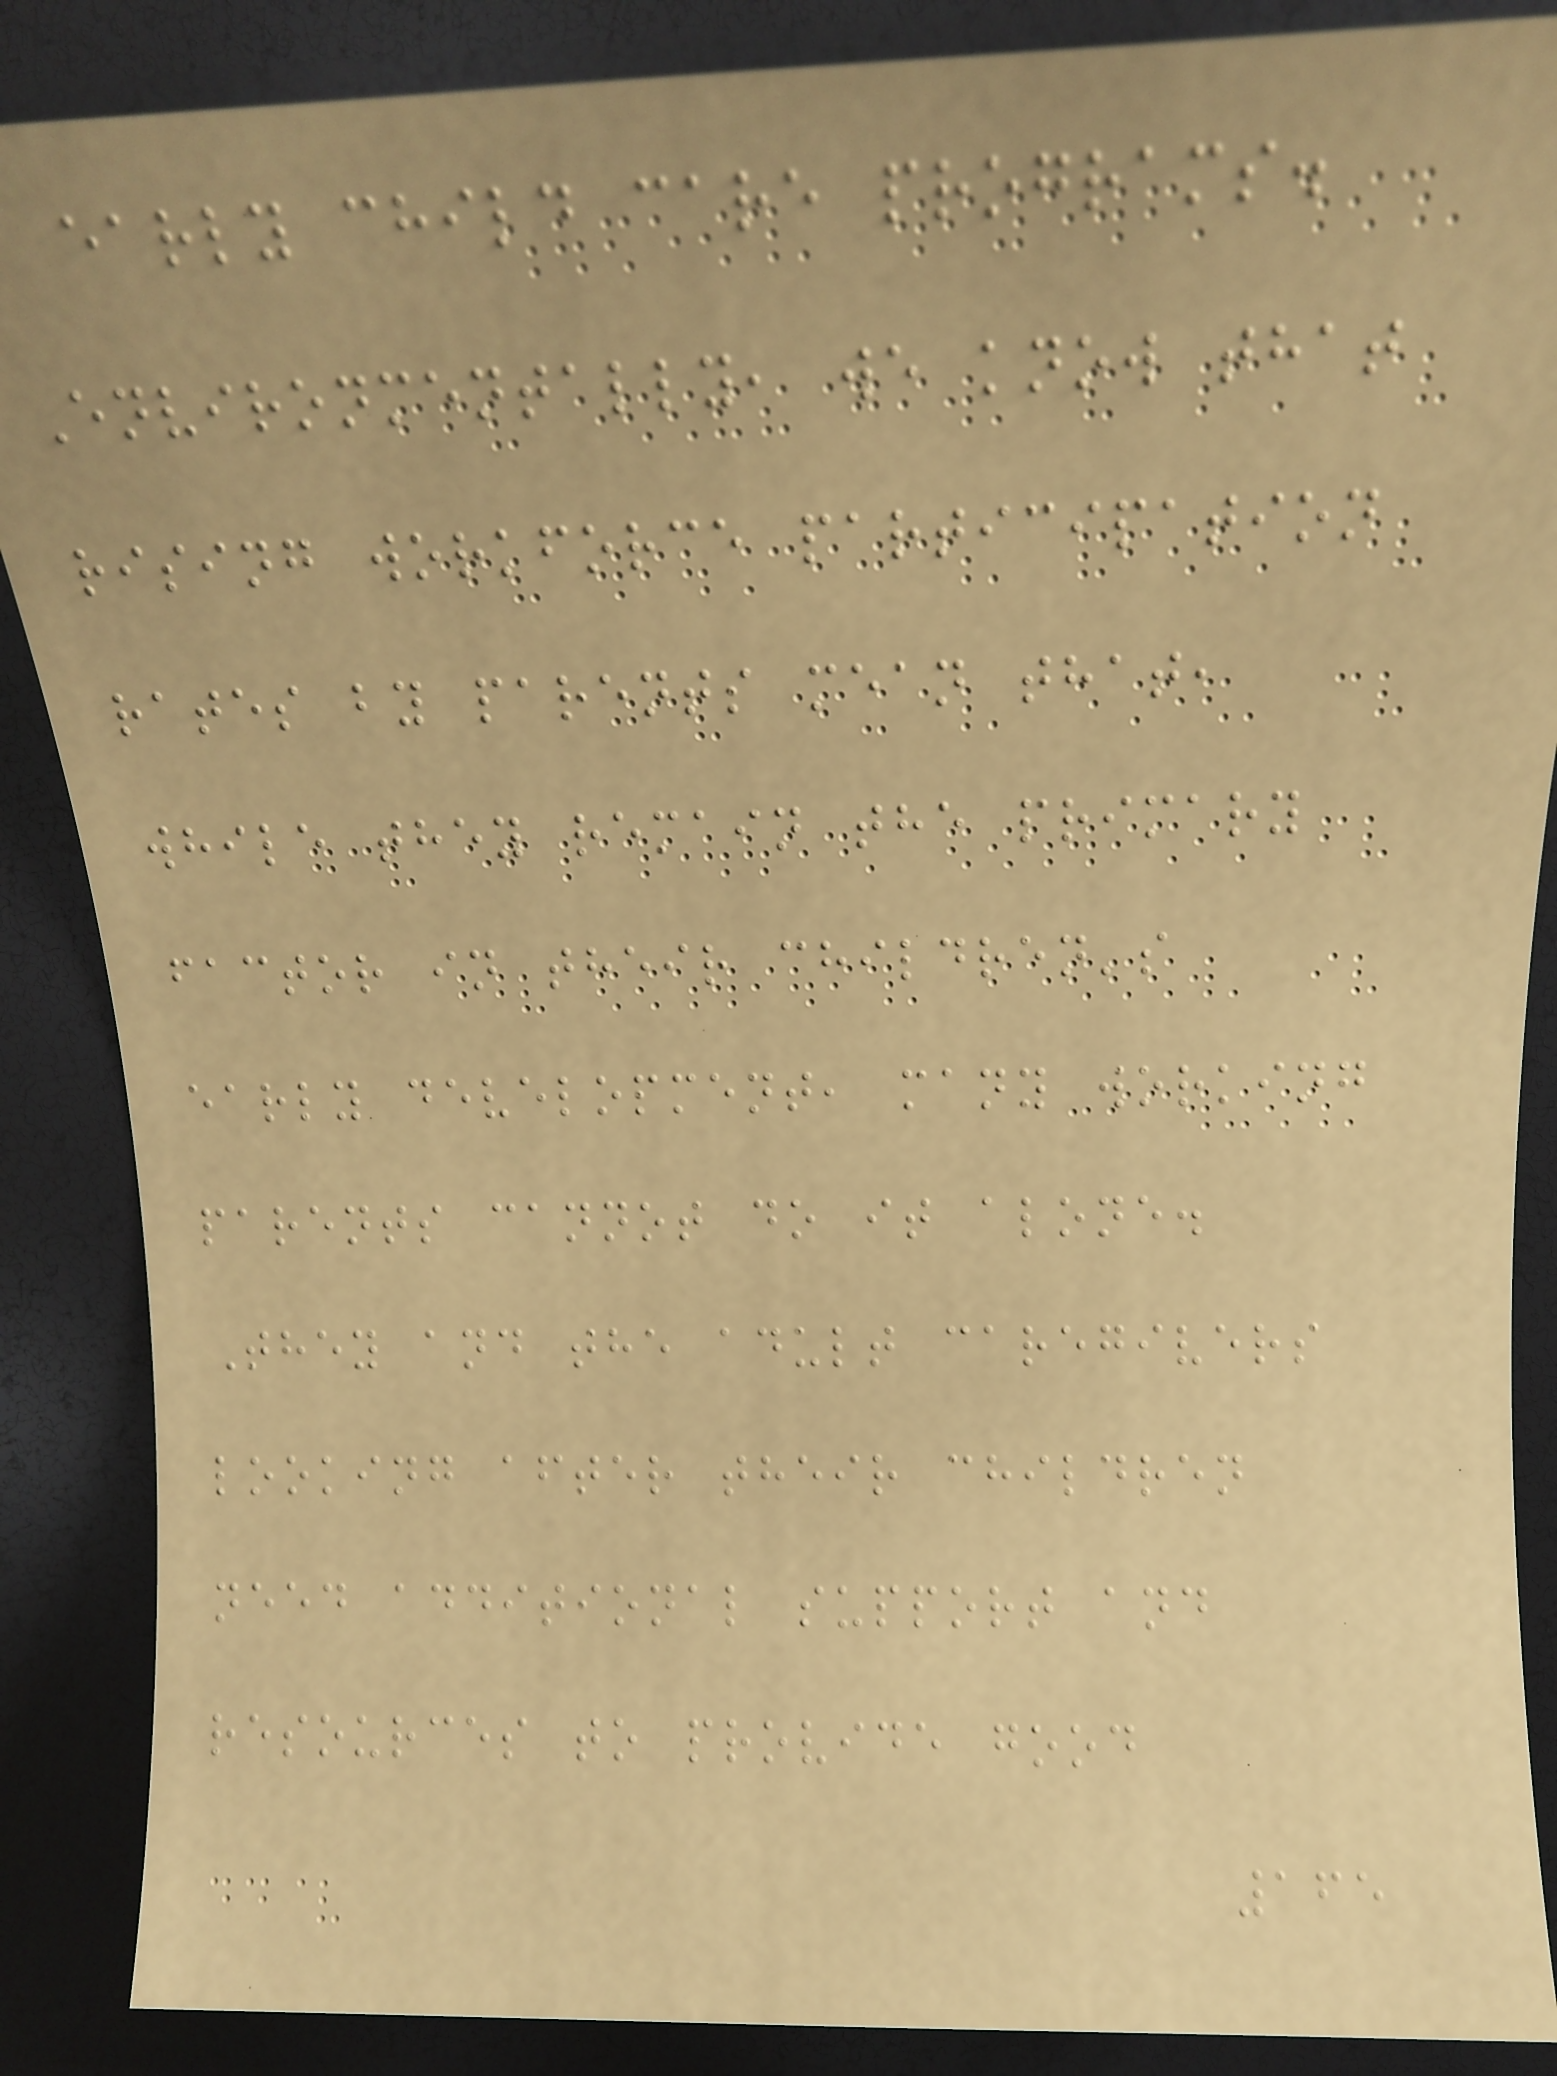early child care programs.
Environmentally, we know that
rising workforce participation
rates by parents mean that,
while they remain the primary
factor in their children's
early development, many working
parents cannot do it alone.
They and the adult caregivers
looking after their children
need additional support and
resources to provide good
165
